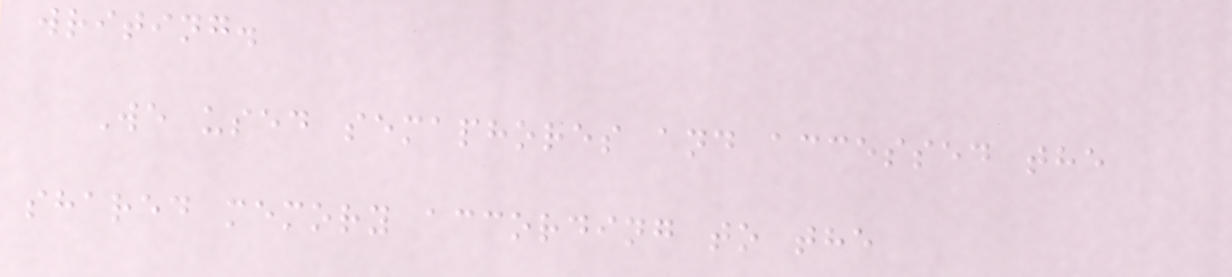writing.
We used semaphores and accessed the
shared memory according to the
